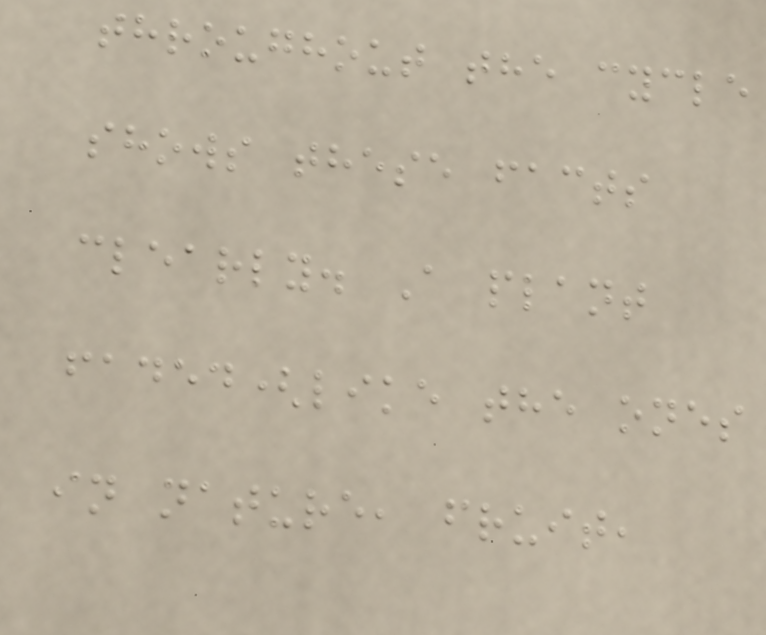throughout the cycle
shows these facts
clearly. A plant
faded(like the ones
in nature, fruit,
